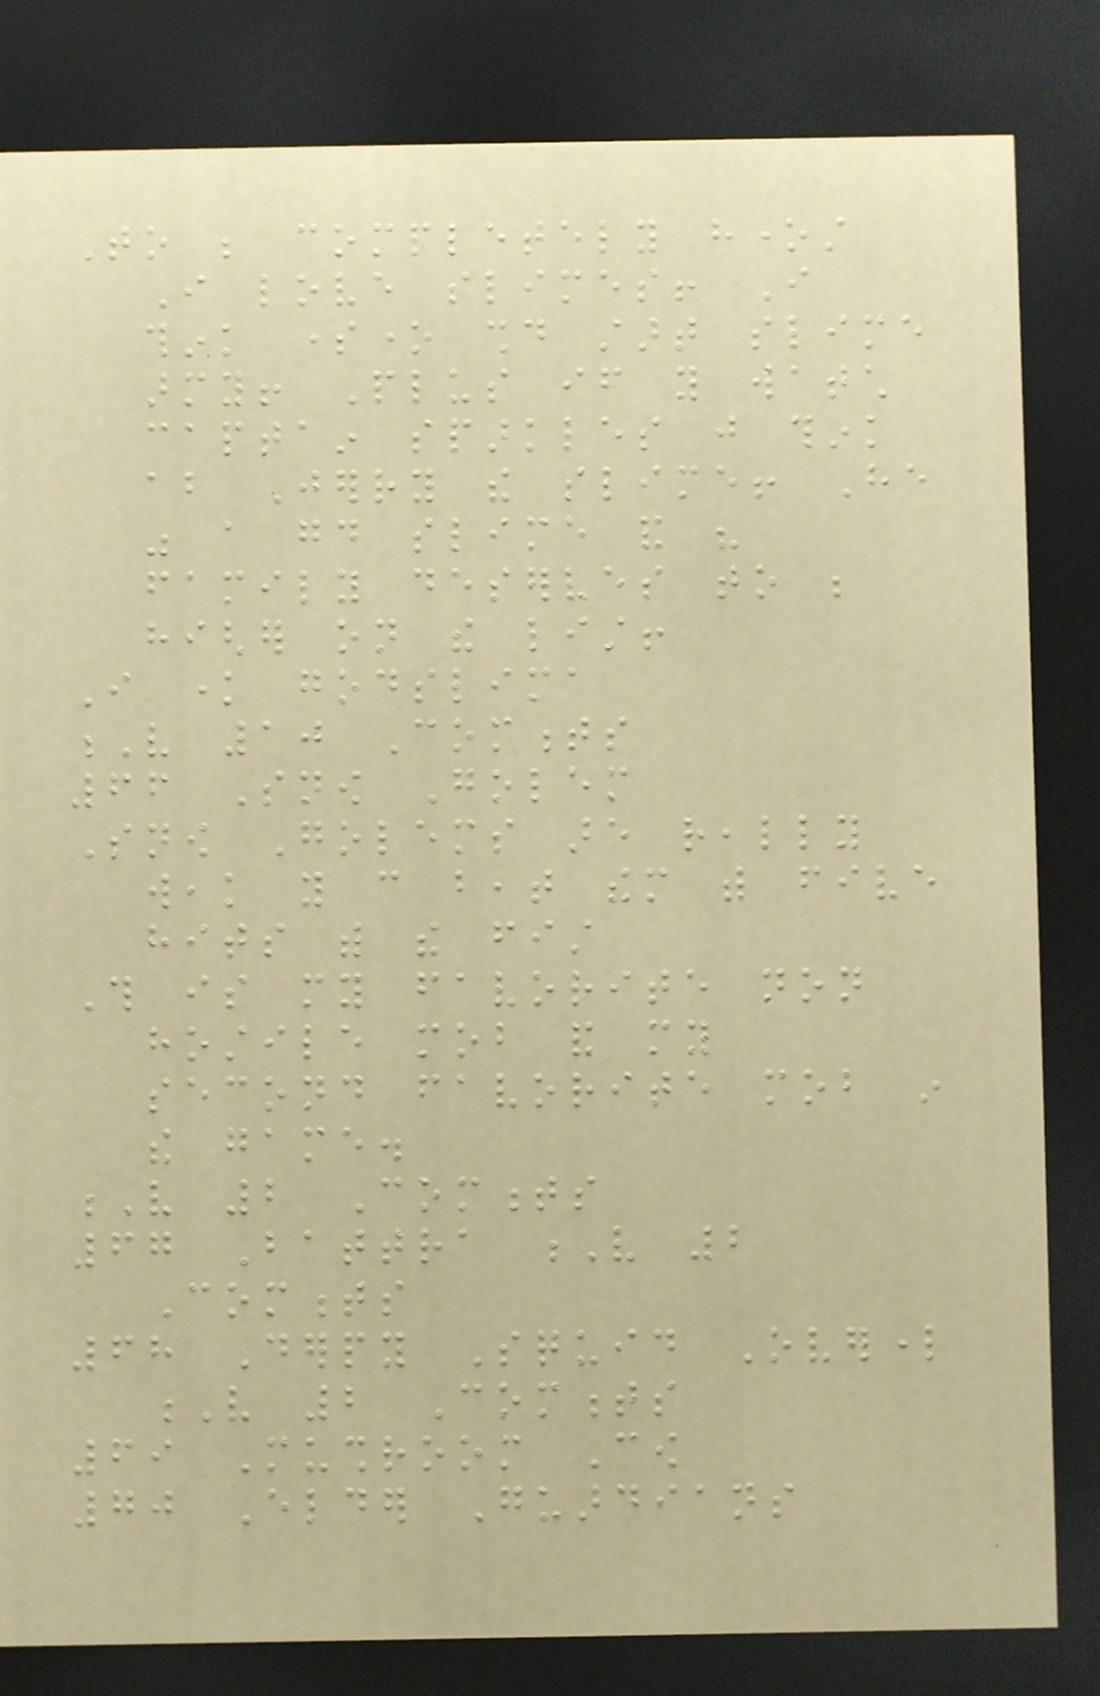To be completely honest
I love slimes! I
think someone should start slime
army! Plus if you watch
captain sparkles just think
about Jerry the slime! He
was a good slime and his
family deserves to be
higher on the list!
I know godslima
V 10 Comments
66 Snow Golem
Snow Golems are really
weak you can beat them with five
hits with the fist
This is my favorite non
hostile mob and my
second favorite mob in
the game.
V 2 Comments
67 Battra V 2
Comments
68 Derpy Squid Overlord
V 2 Comments
69 Mushroom Cow
70 Elder Guardians
